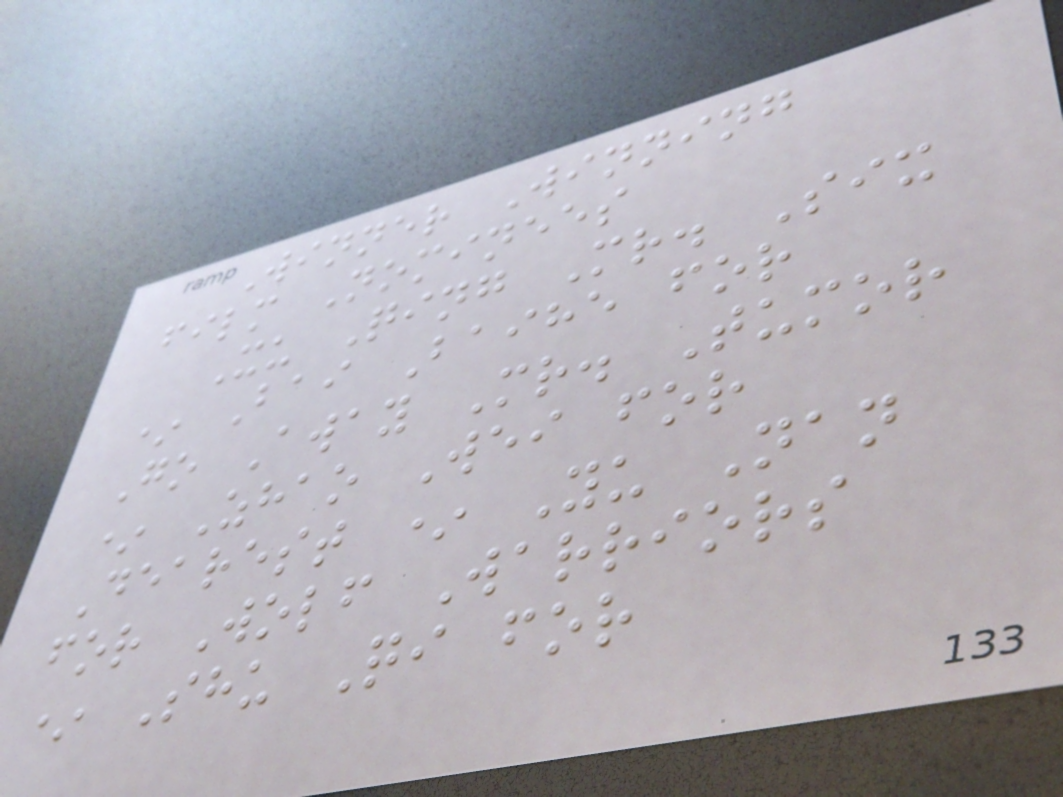Winner Winning
film Nominees
Xu Qing Mr. Six
* Bai Baihe for
Go Away Mr. Tumor
* Zhao Wei for
Dearest * Yu Nan
for Wolf Warriors
* Shu Qi for
